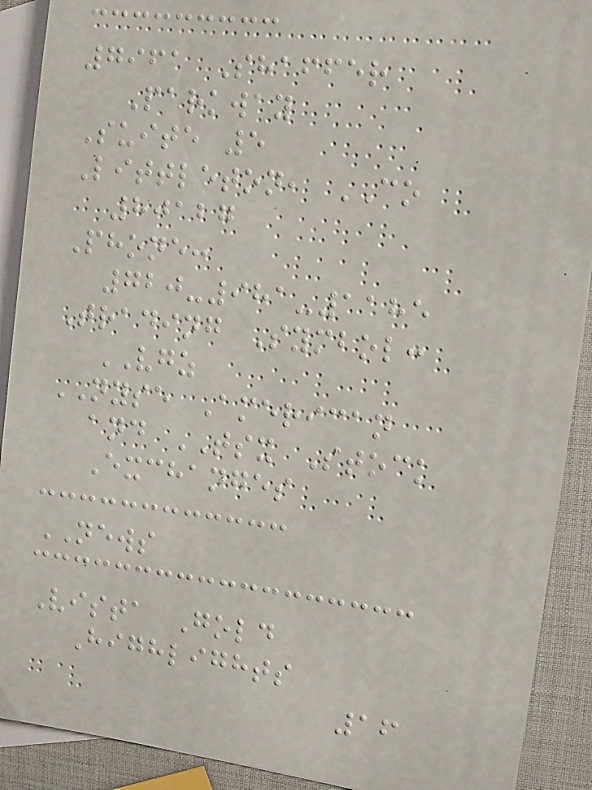7961 Shaffer
Parkway
Suite 5
Littleton, CO
80127
Phone:
720-981-1185
Trading Symbol:
VGZ
NYSE American
and TSX Stock
Exchanges
NEWS
Vista Gold
Highlights
16
